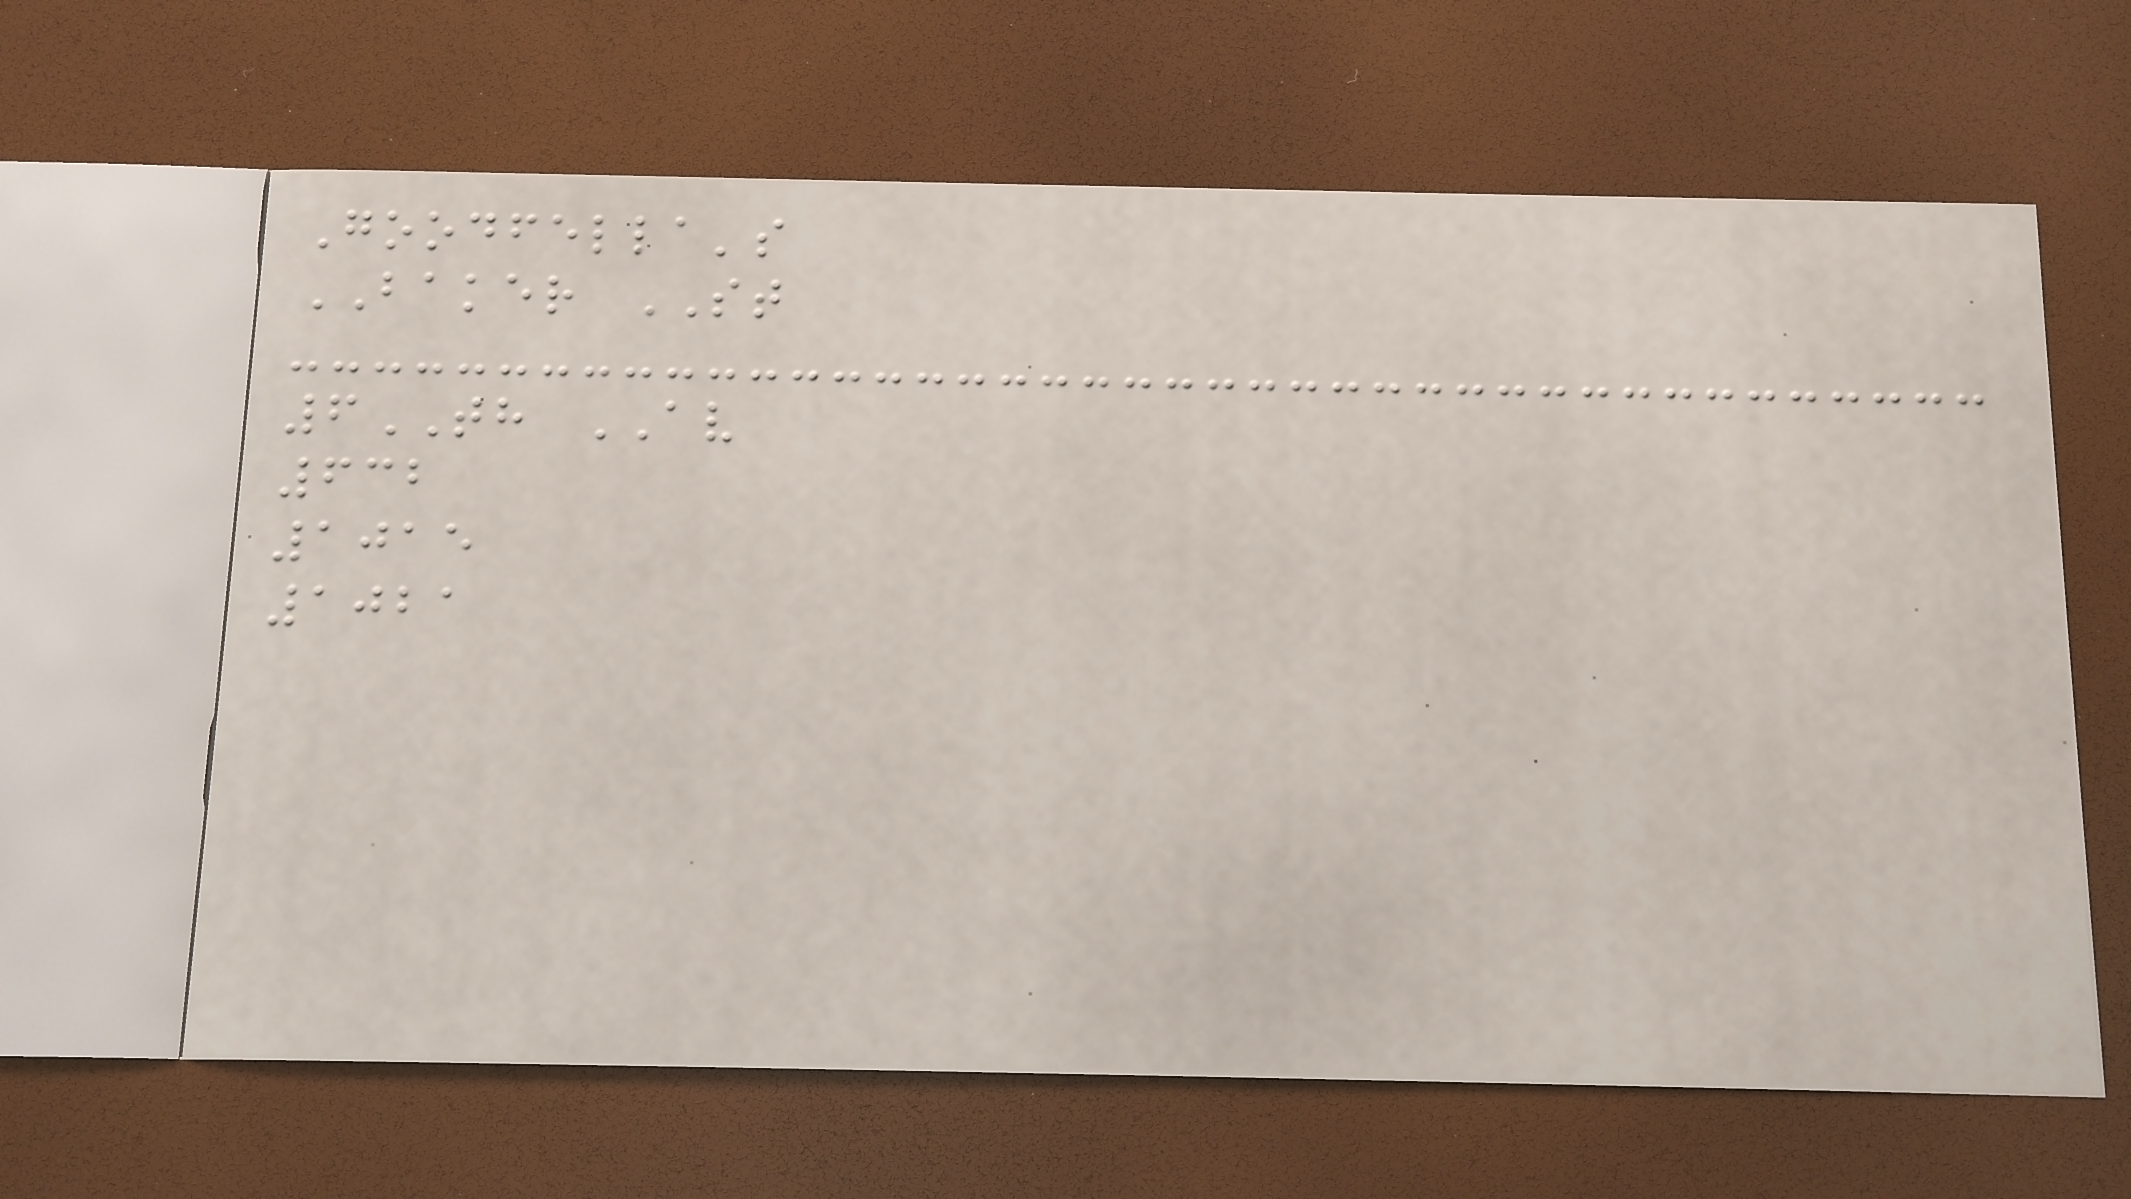Goodfella's
BAKER ST
6TH AV
632
1015
1021
